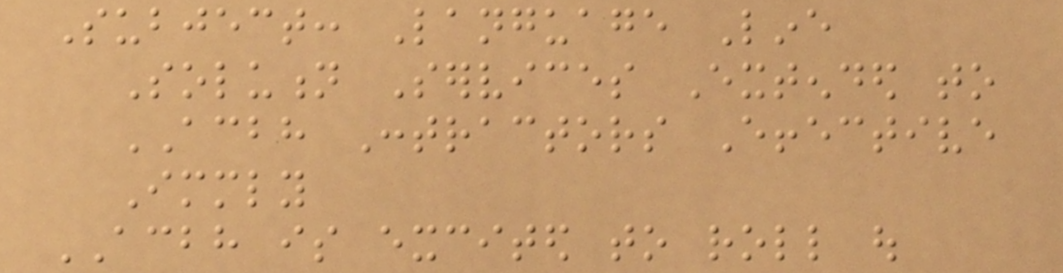Subject: Language Line
Solution Services Extended to
ACBH Contractors Effective
Immediately
ACBH is excited to roll out
